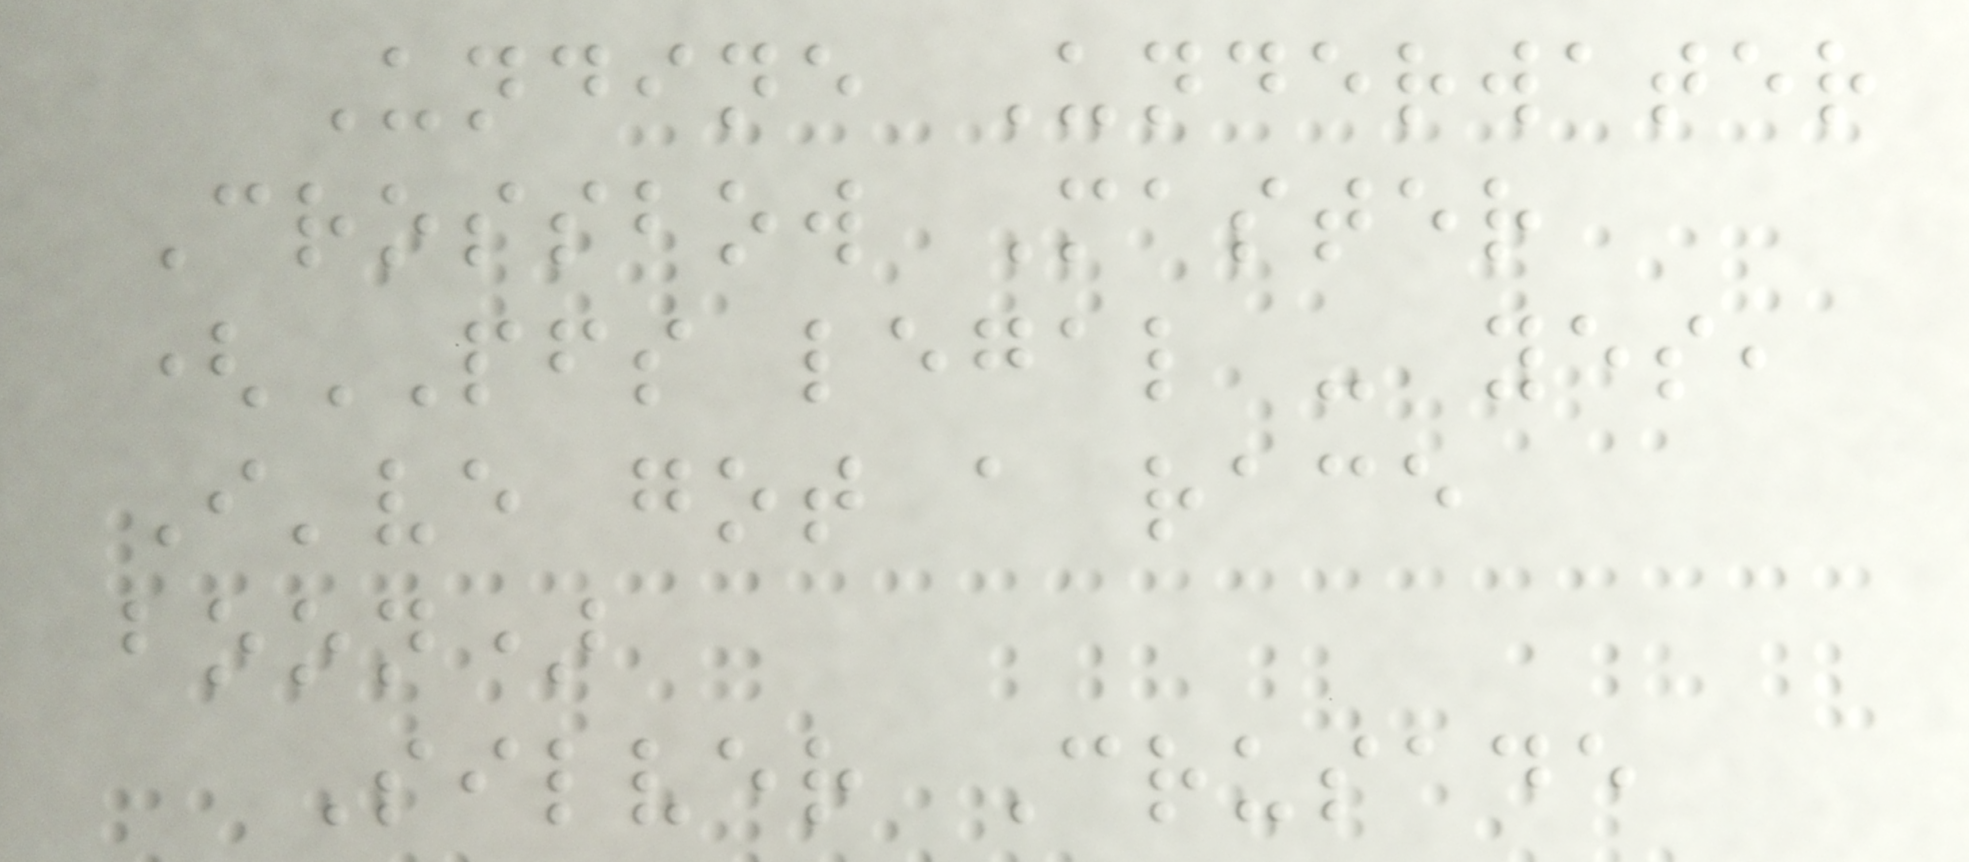Undine Underwater
Crossbow Master
(PFS legal - yes,
I've got a race
boon)
Silver Crusade
